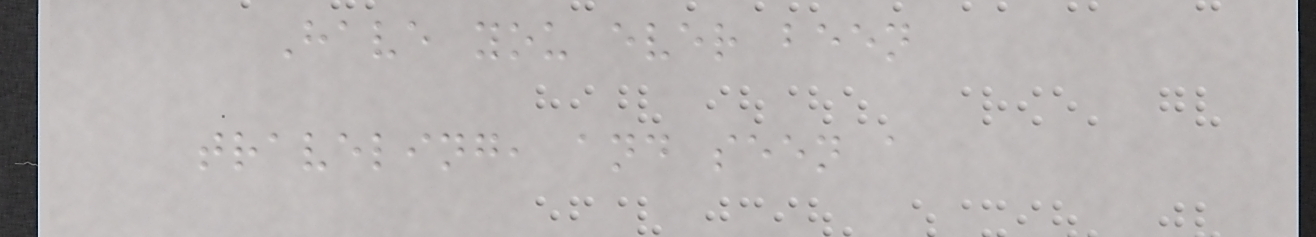Have you ever been
traveling, and seen a
